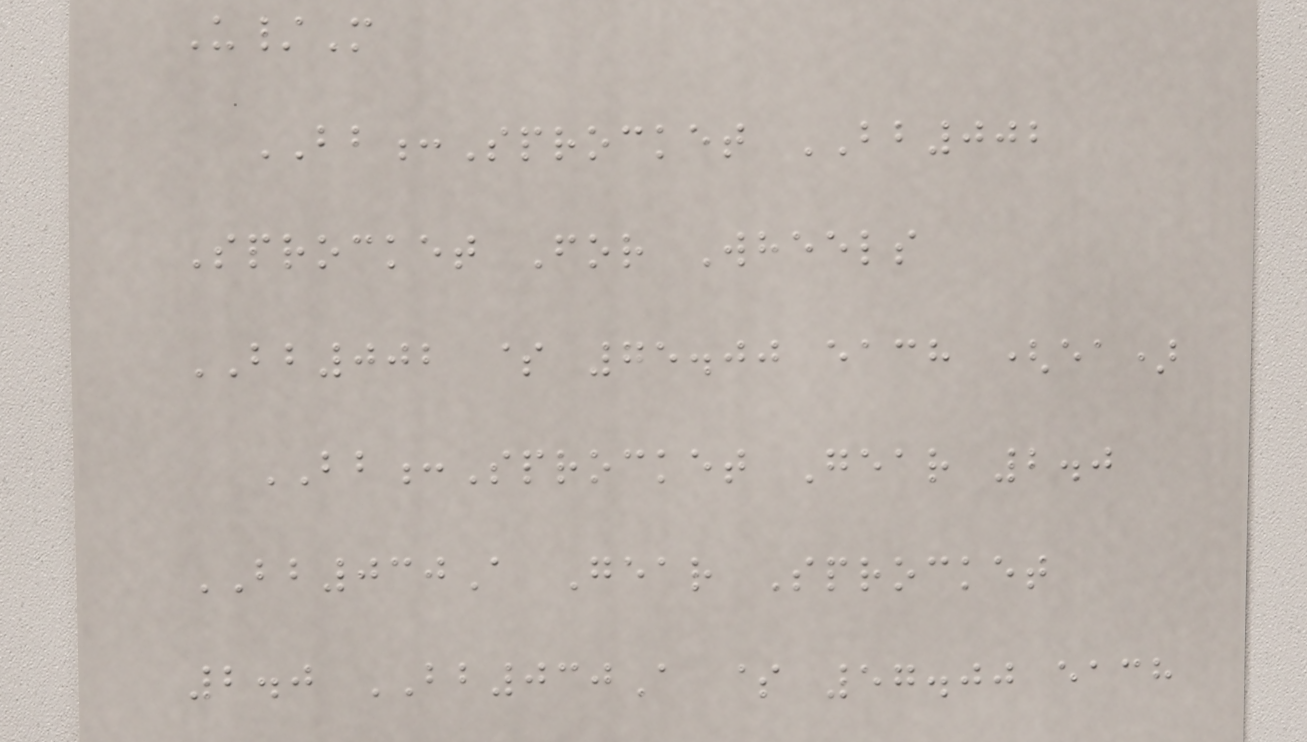U/M
BB:Sprocket BB002
Sprocket For Wheels
BB002 $ 75.00 each (ea)
BB:Sprocket Gear 2.0
BB030A Gear Sprocket
2.0 BB030A $ 57.00 each
